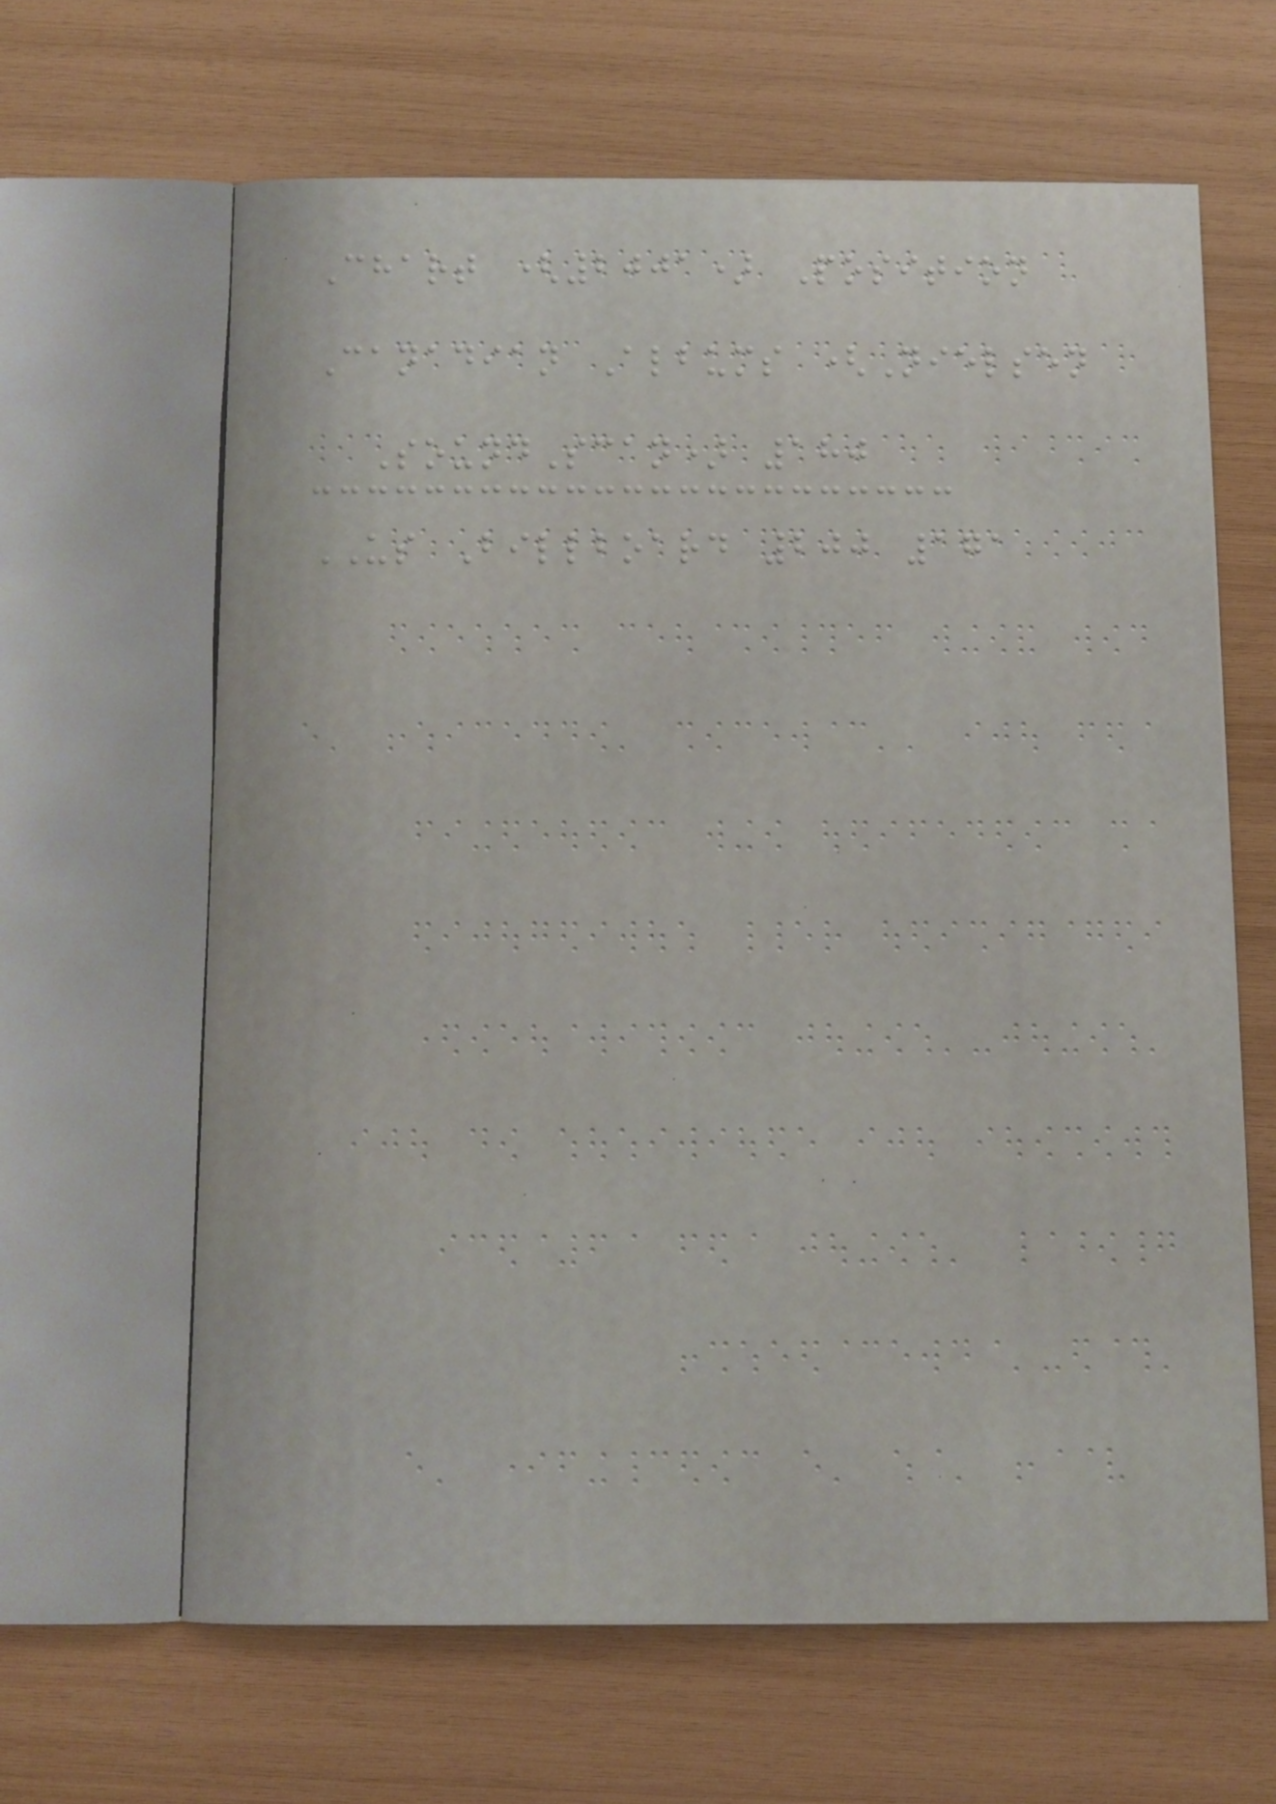Chart (2001) Position
Canadian Albums (Nielsen
SoundScan) 180
US Billboard 200 171
